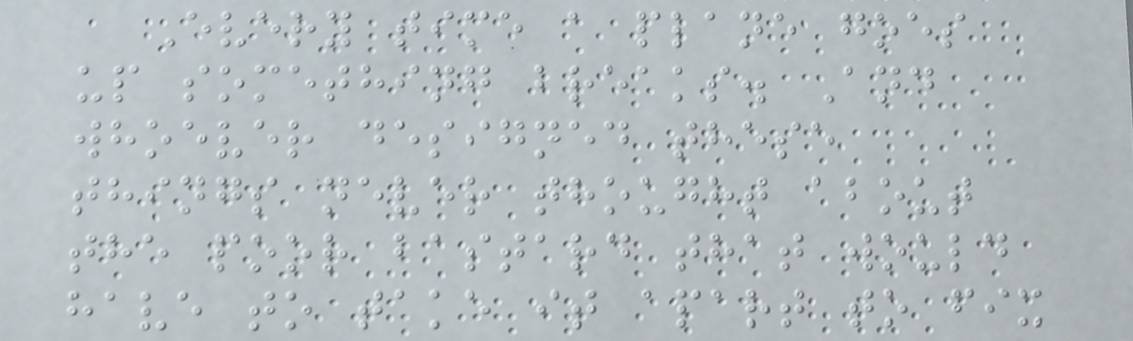Every time a plane goes
up something breaks. And
whoever designed these
things never thought about
the poor bastard that would
have to take it apart to fix
